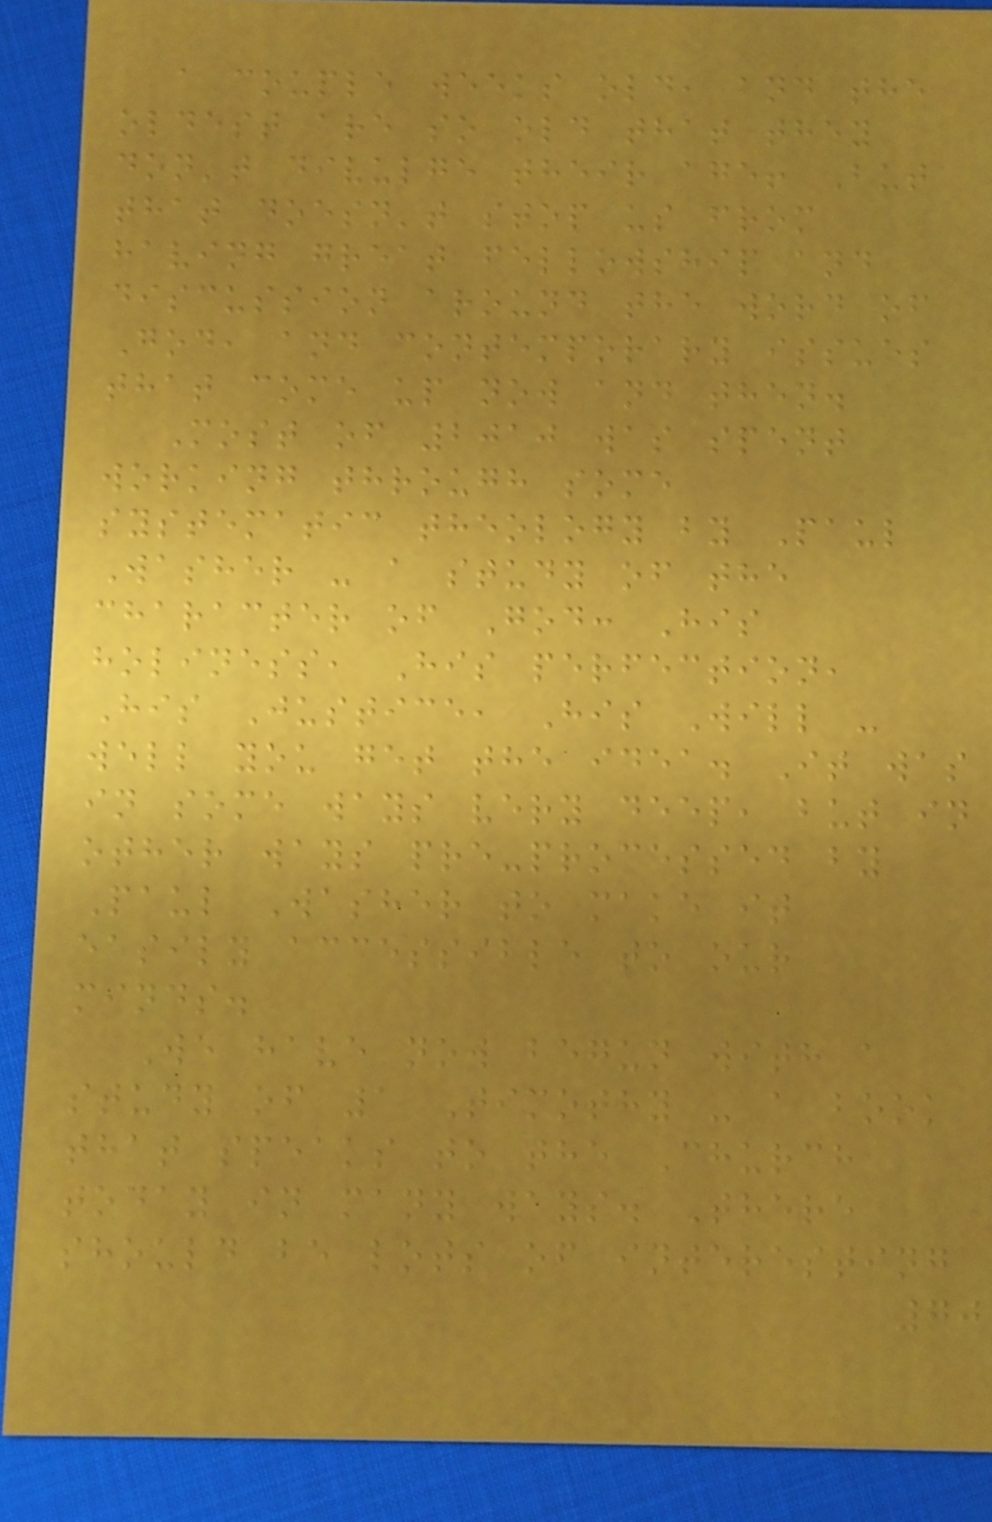a couple weeks old, and the
oldest are so old that they
don't divulge their age! But
that doesn't stop us from
having great fellowship and
discussion around the word of
God, and contemporary issues
that come up now and then.
Most of 2010 was spent
working through some
systematic theology by Paul
Washer - a study of the
character of God: His
holiness, His perfection,
His Justice, His Will -
well you get the idea. It was
in some ways very deep, but in
other ways pre-processed by
Paul Washer to make it
easily accessible to our
minds.
We have now begun with a
study of 1 Timothy - a book
that speaks to the Church
today in many ways. There
should be lots of interesting
70
